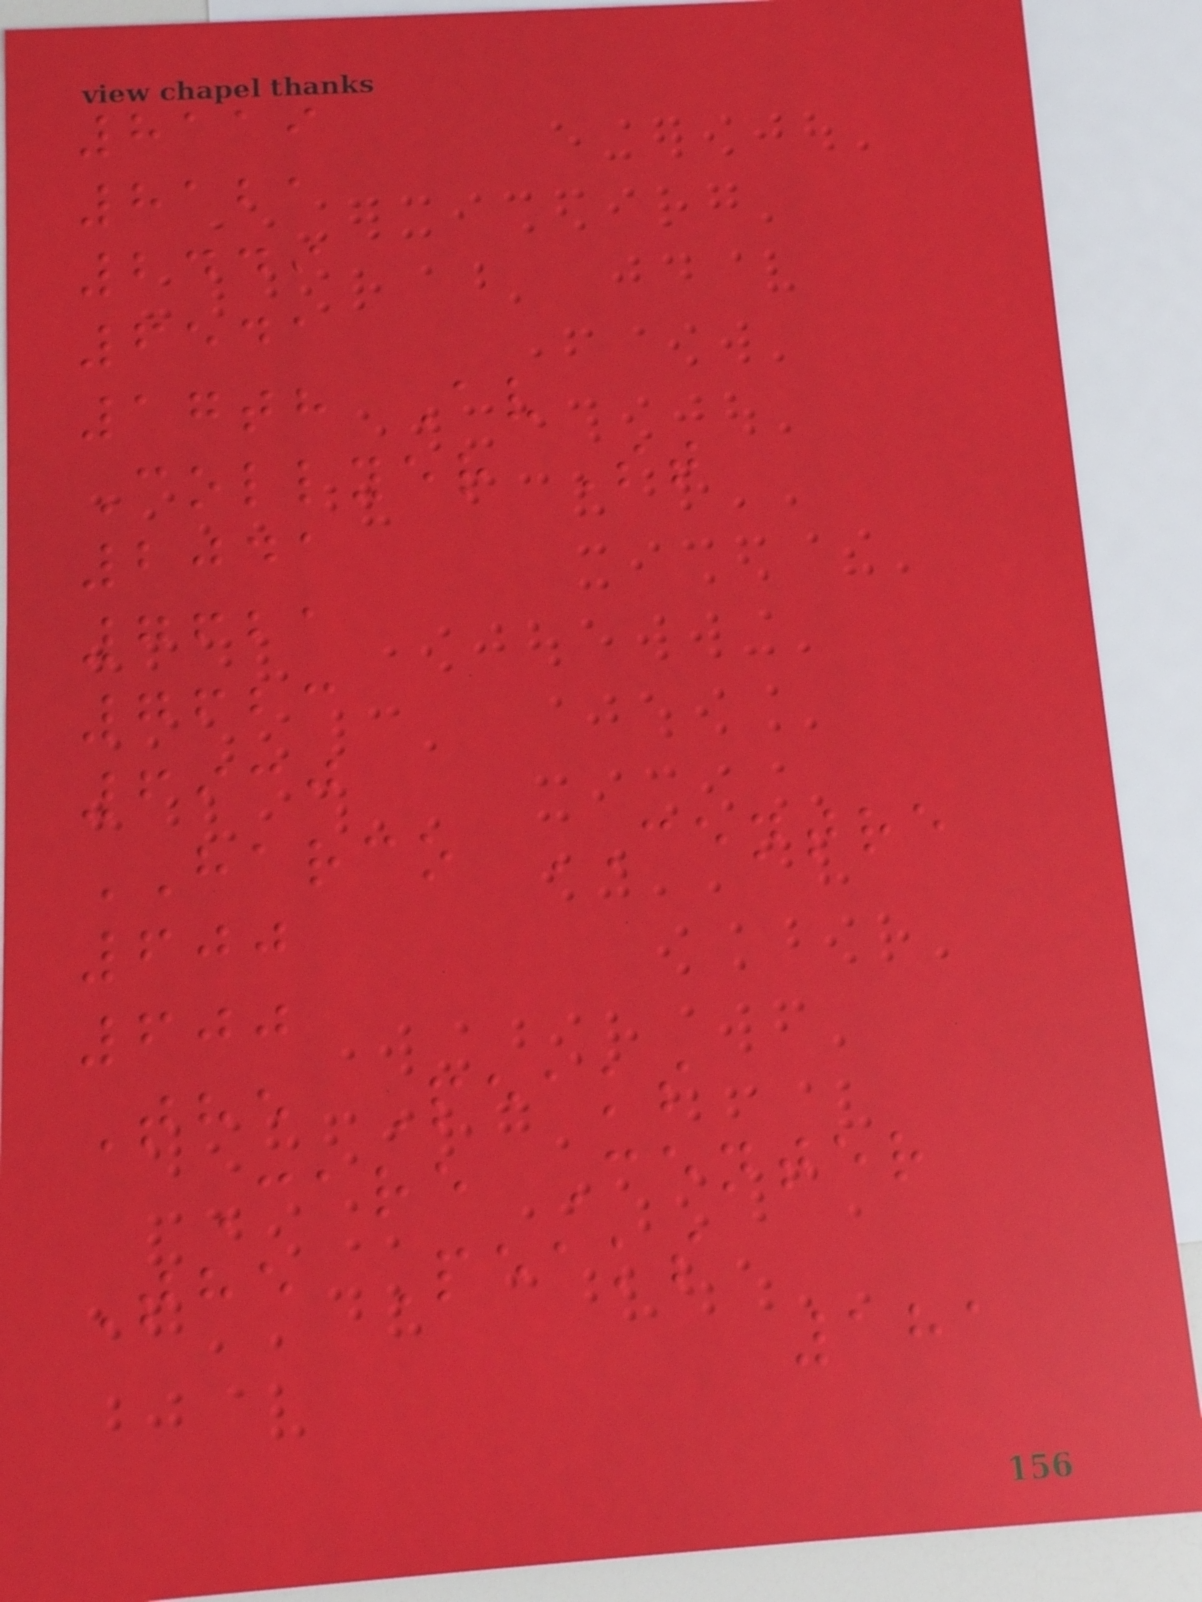8119
8121
2449
6541
17th Av
Collyer St
2041
7621
7623
6930
HARCO CENTRE
600
600
The Peaks
Care Center
The Peaks
181
